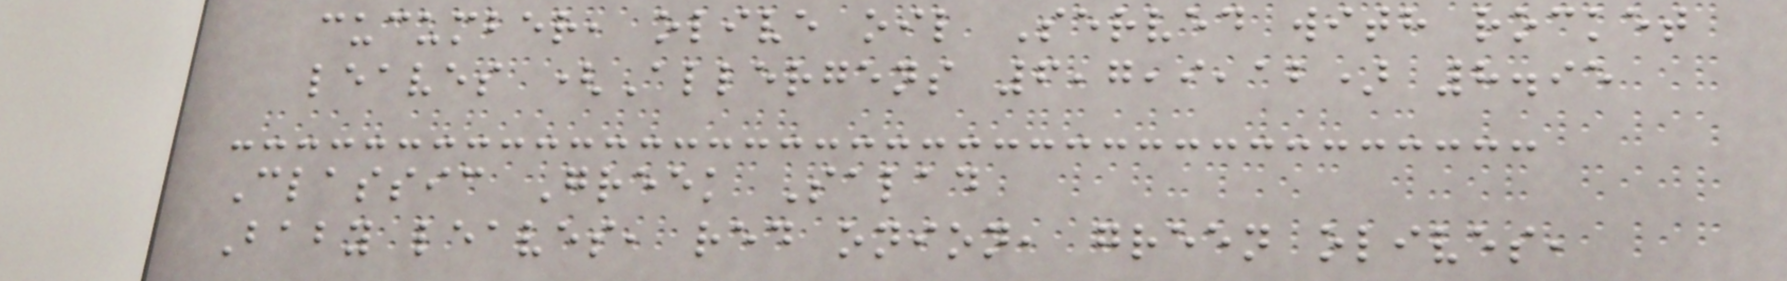cucumber, olive oil Served with rocket
leaves (Allergens 6,7,9,12) 8.95
Classic Greek Salad
Baby leaves, red onion, green olives,
